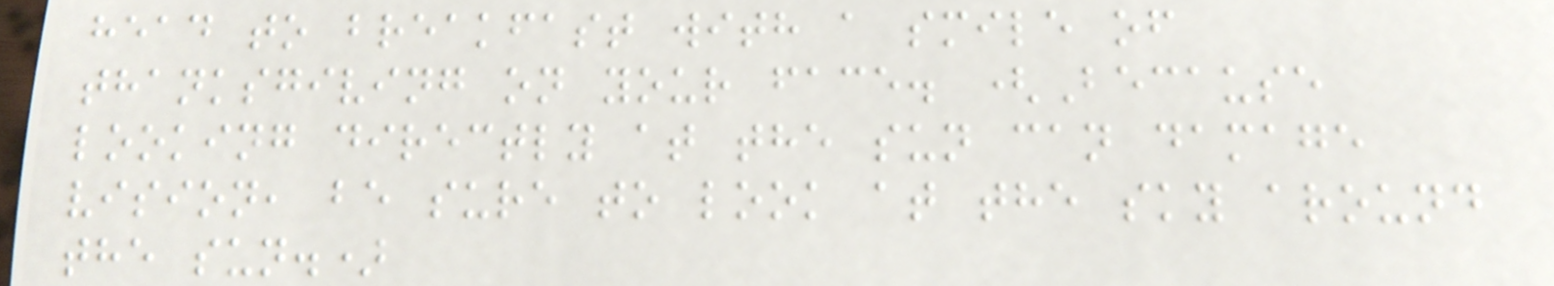head to breakfast with a smile of
thanksgiving on your face. (Because
looking directly at the sun can damage
vision, be sure to look at the sky around
the sun.)
